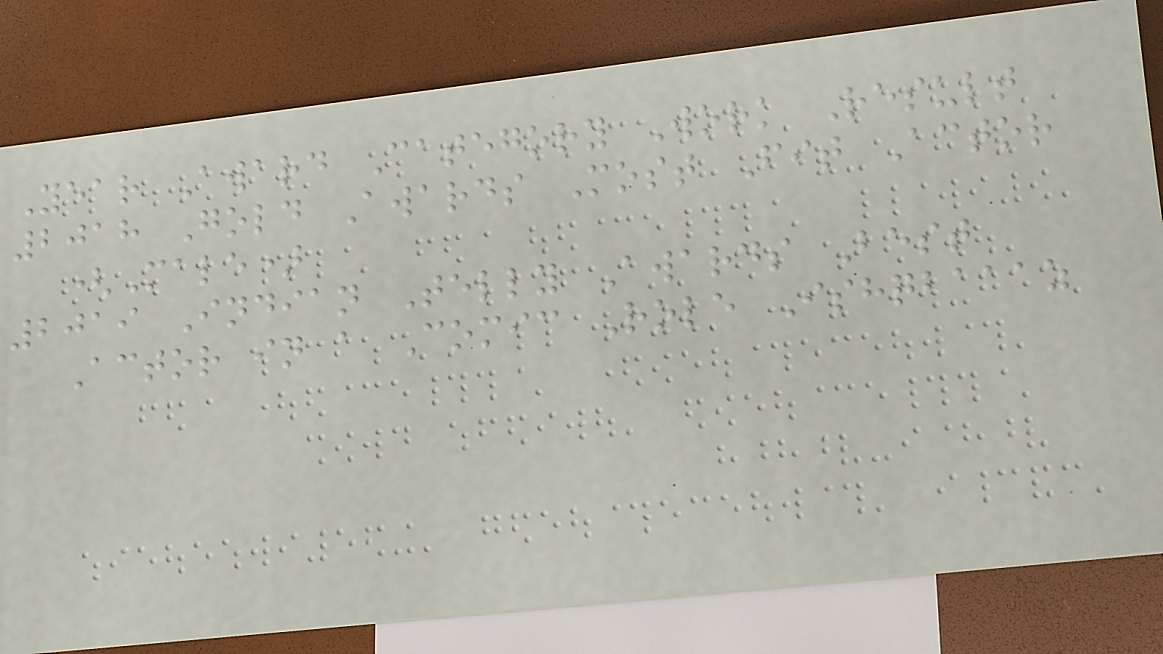Year Award Category Work Result
2018 Gold Awards Most Fit Actor
(Male)
2019 Indian Telly Awards Best
Actor in a Comic Role Ishqbaaaz
